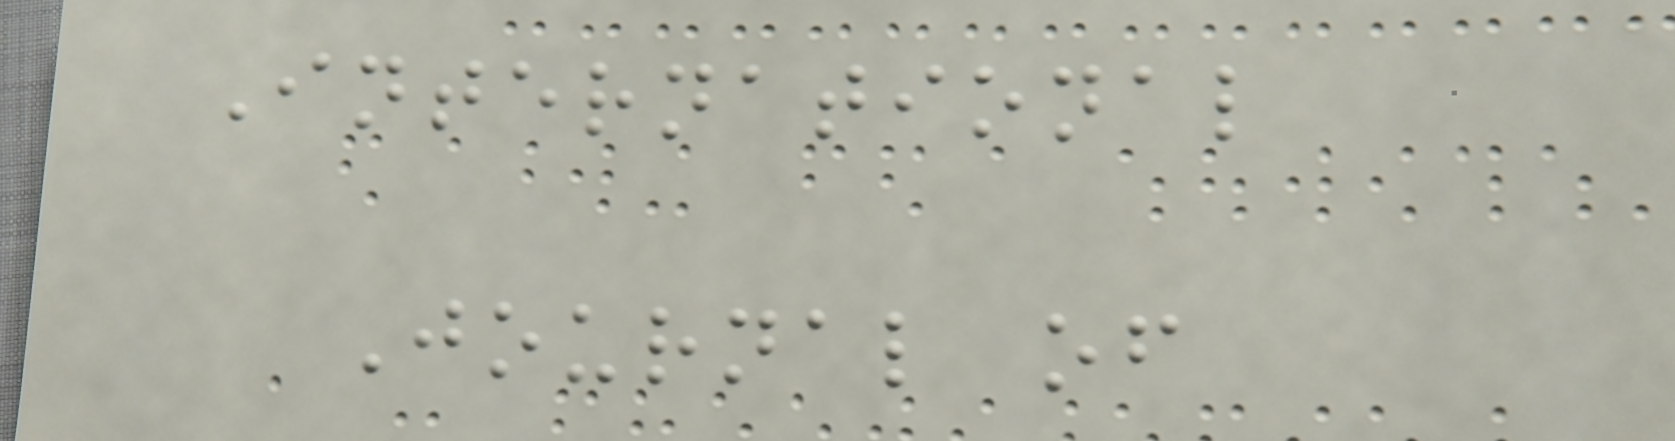International
Journal of
